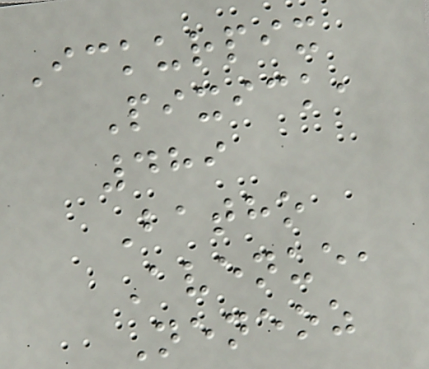Ickurpix
Pixick,
489
Batho
Avenue,
Neneoz
